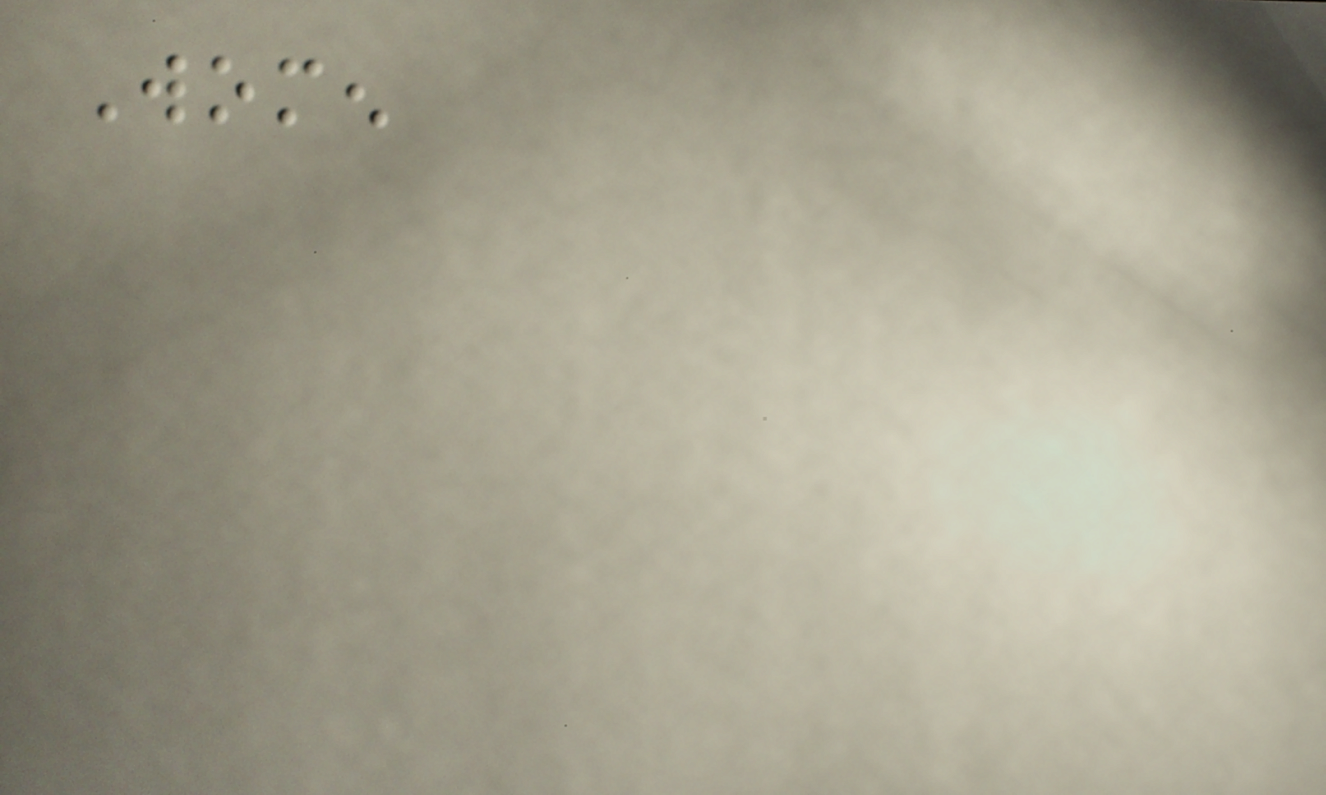Women
